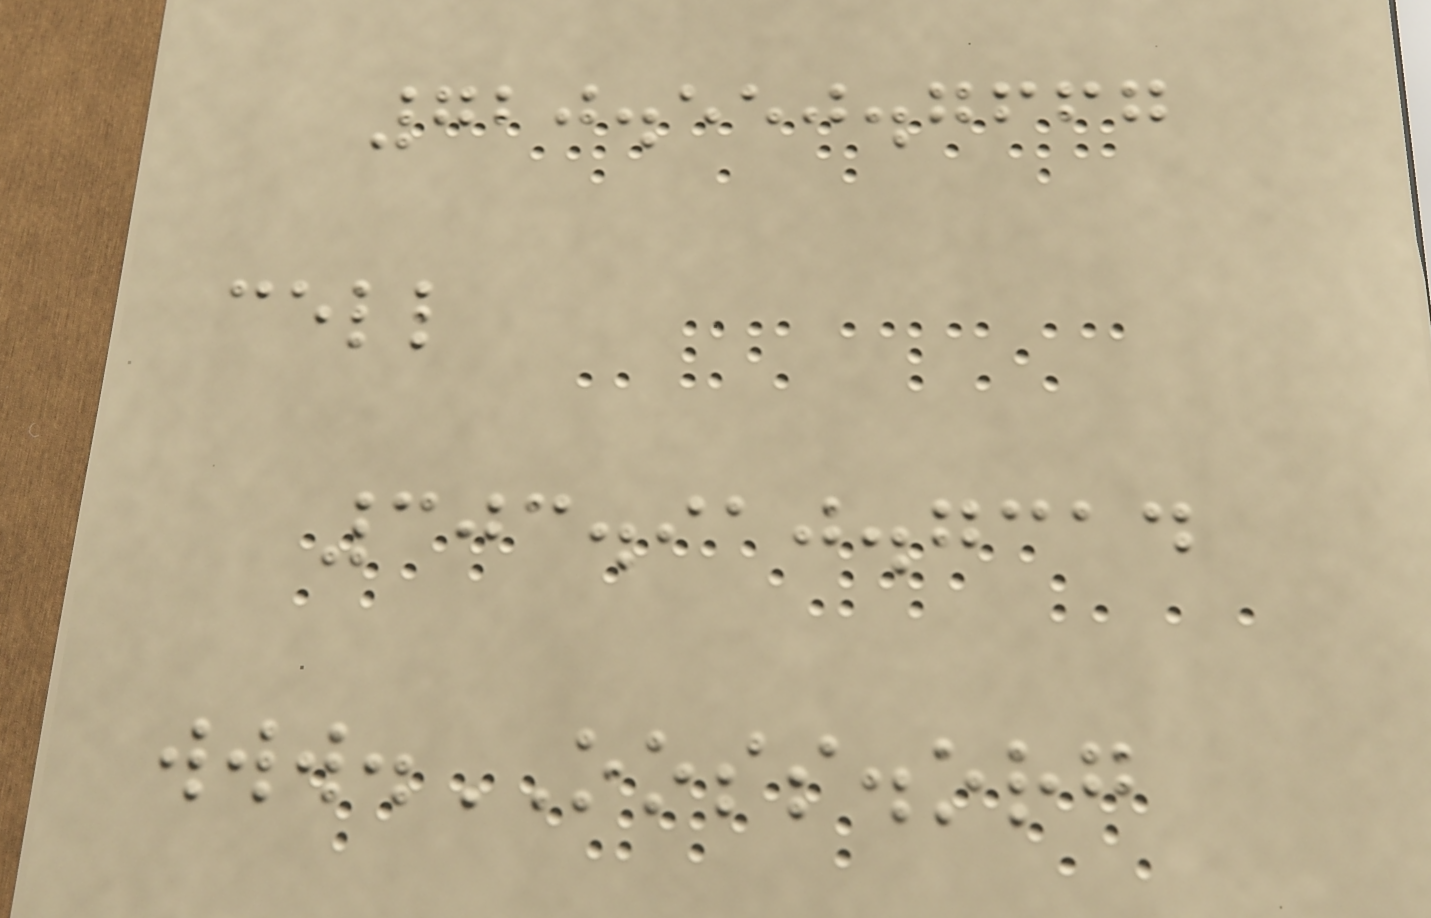720.550.7667
cell
303.910.7314
www.OOSS.org
